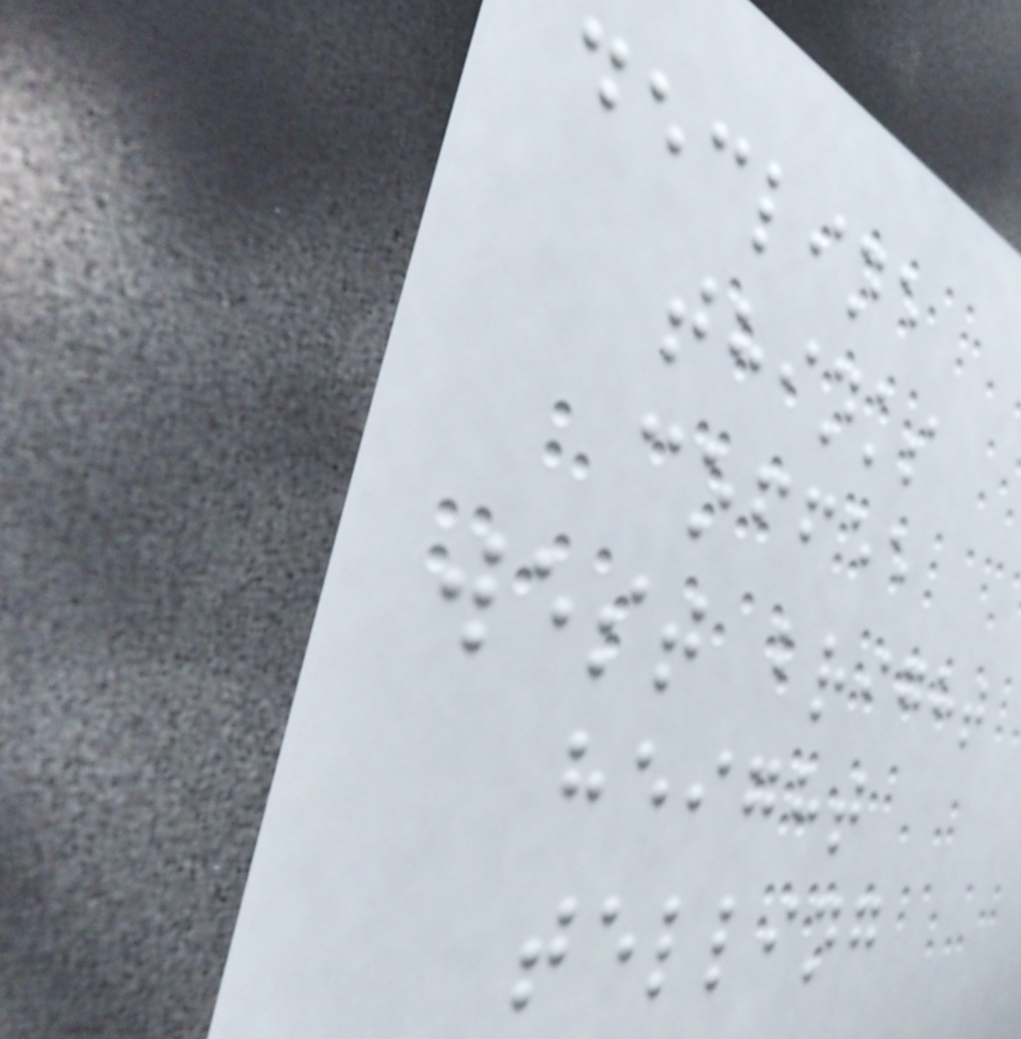decline
thinks
coffee
west bright
height
telling
